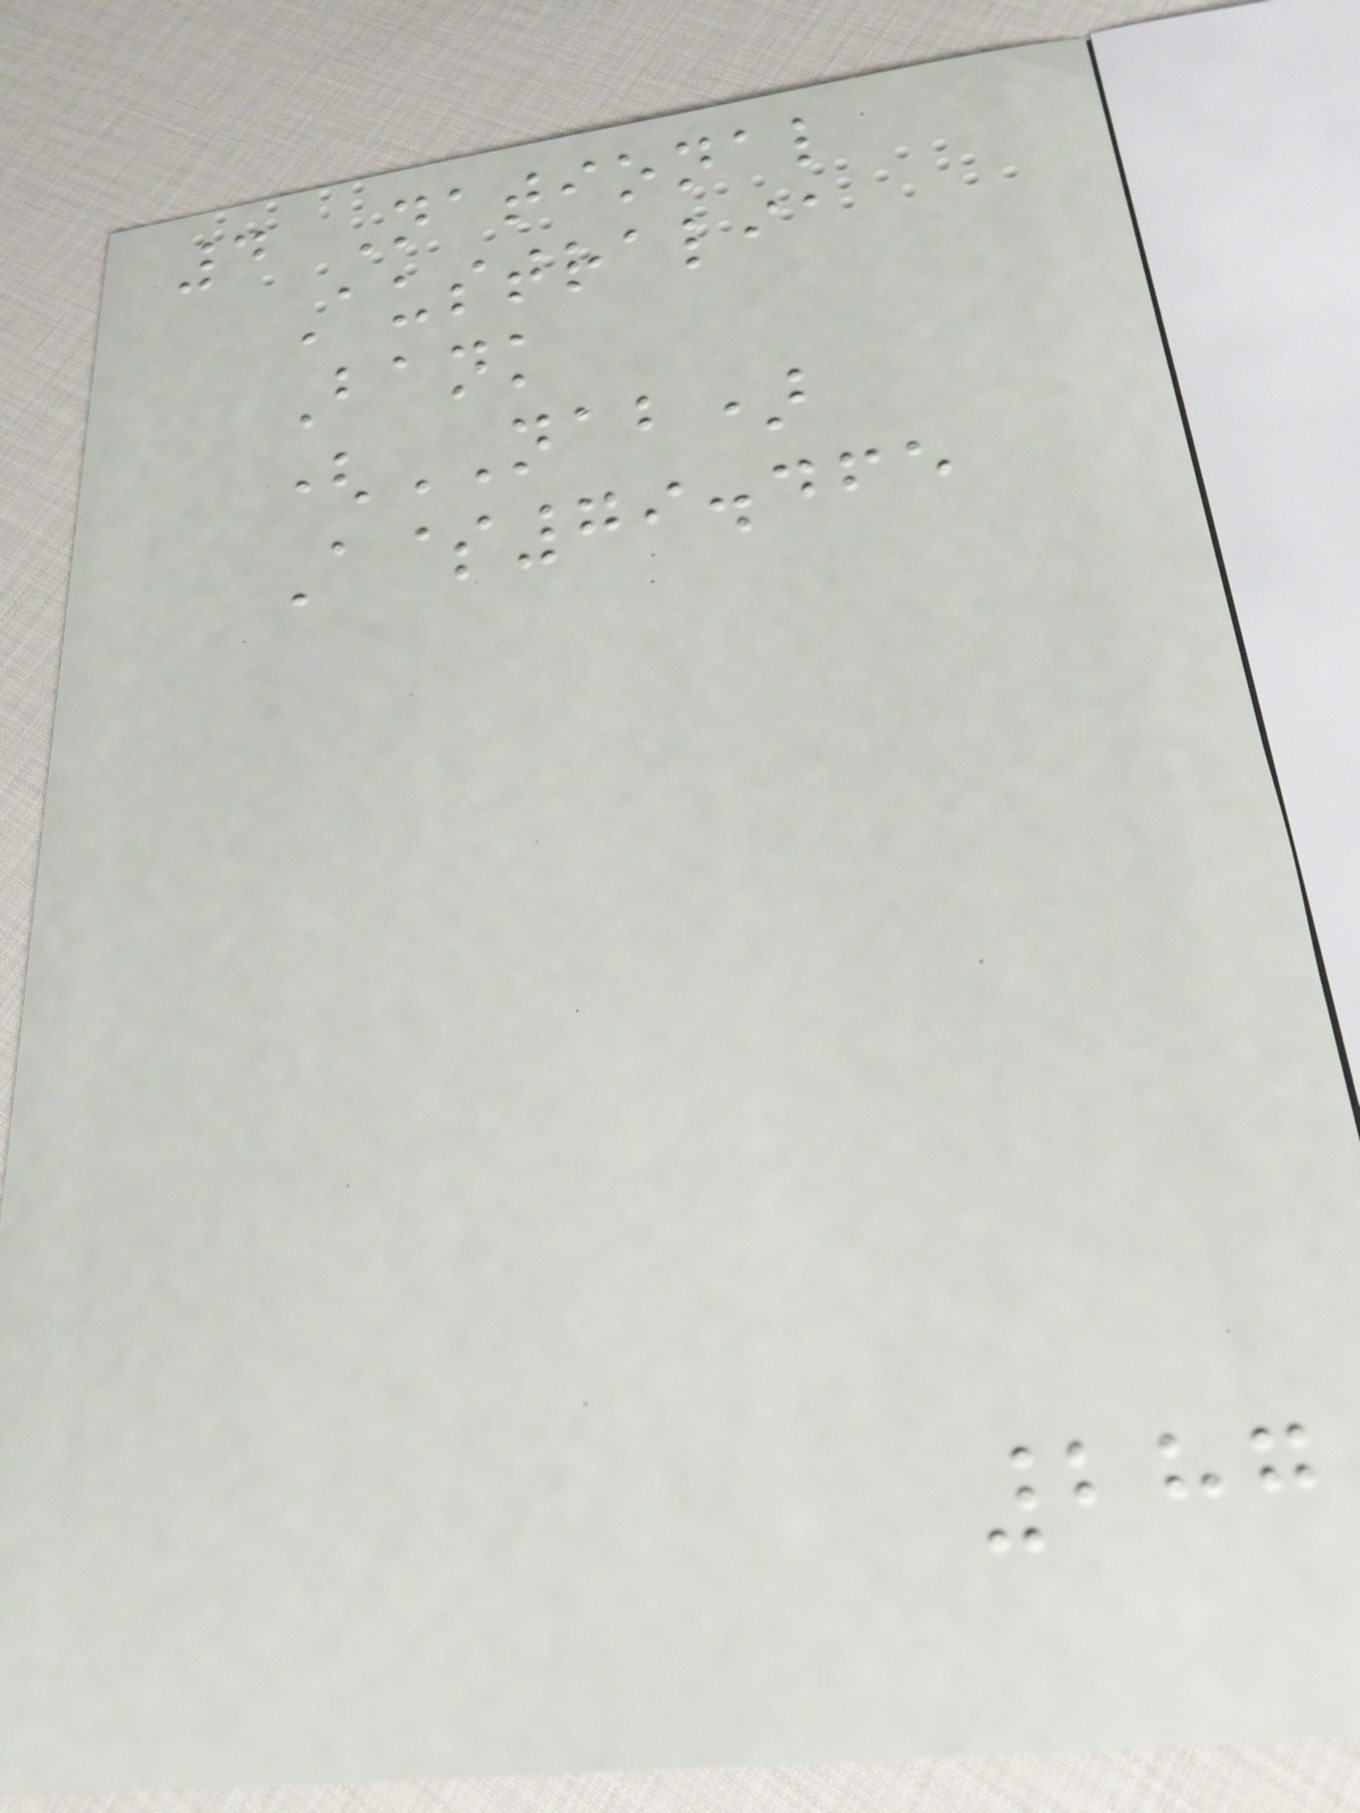4 National
Australia
Bank
(NAB)
A$79.465
287
